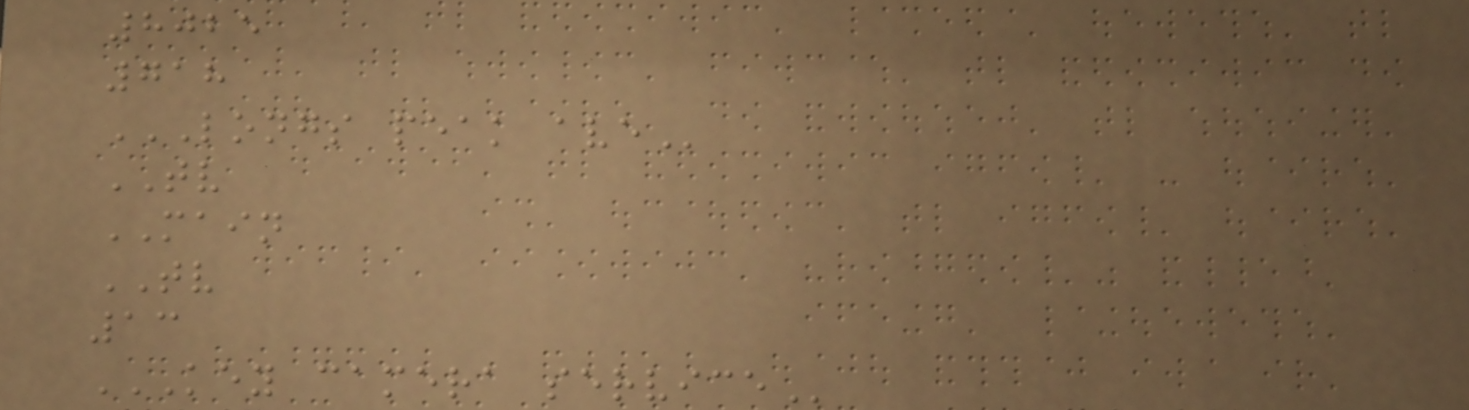8025
718
LONGS PEAK AVE
TV
MAIN
TV
13
KEY CAMERA SERVICE
